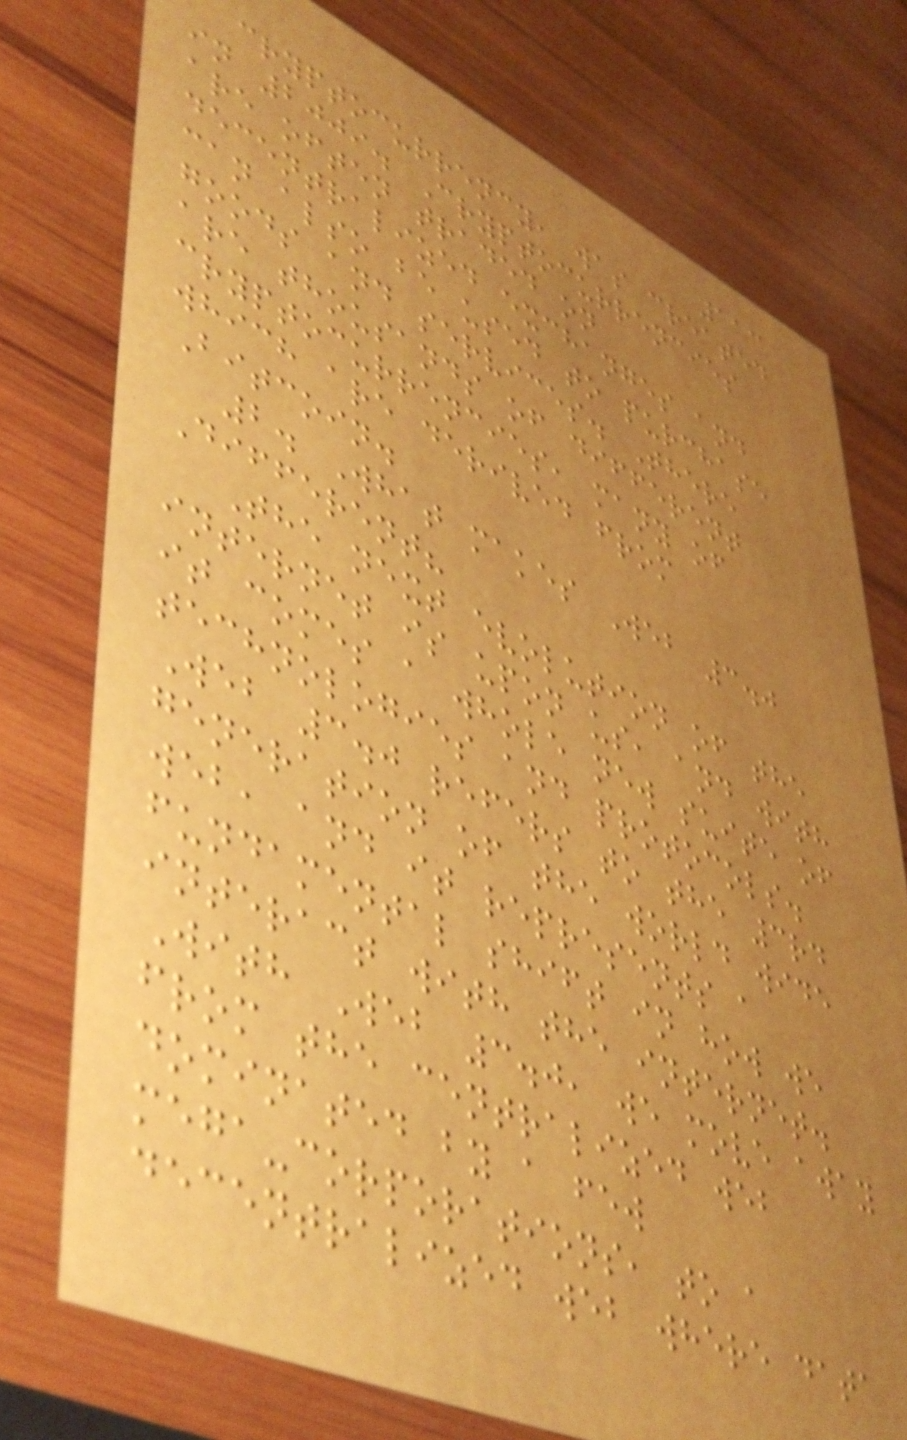113
cryptocurrency, was created
in 2009. Cryptocurrencies
are often traded on
decentralized exchanges and
can also be used to purchase
goods and services. There
are thousands of different
cryptocurrencies, many of
which are derived from
Bitcoin.
2. What makes Web 3.0
Different?
The next evolution of the
internet is upon us, and with
it comes a whole new suite of
technologies and protocols.
Web 3.0 refers to the 3rd
generation of the world wide
web, and it represents a
fundamental shift in how we
interact with the internet.
With Web 3.0, we move away
from the centralized web
dominated by a few
mega-corporations, to a
decentralized web where data
